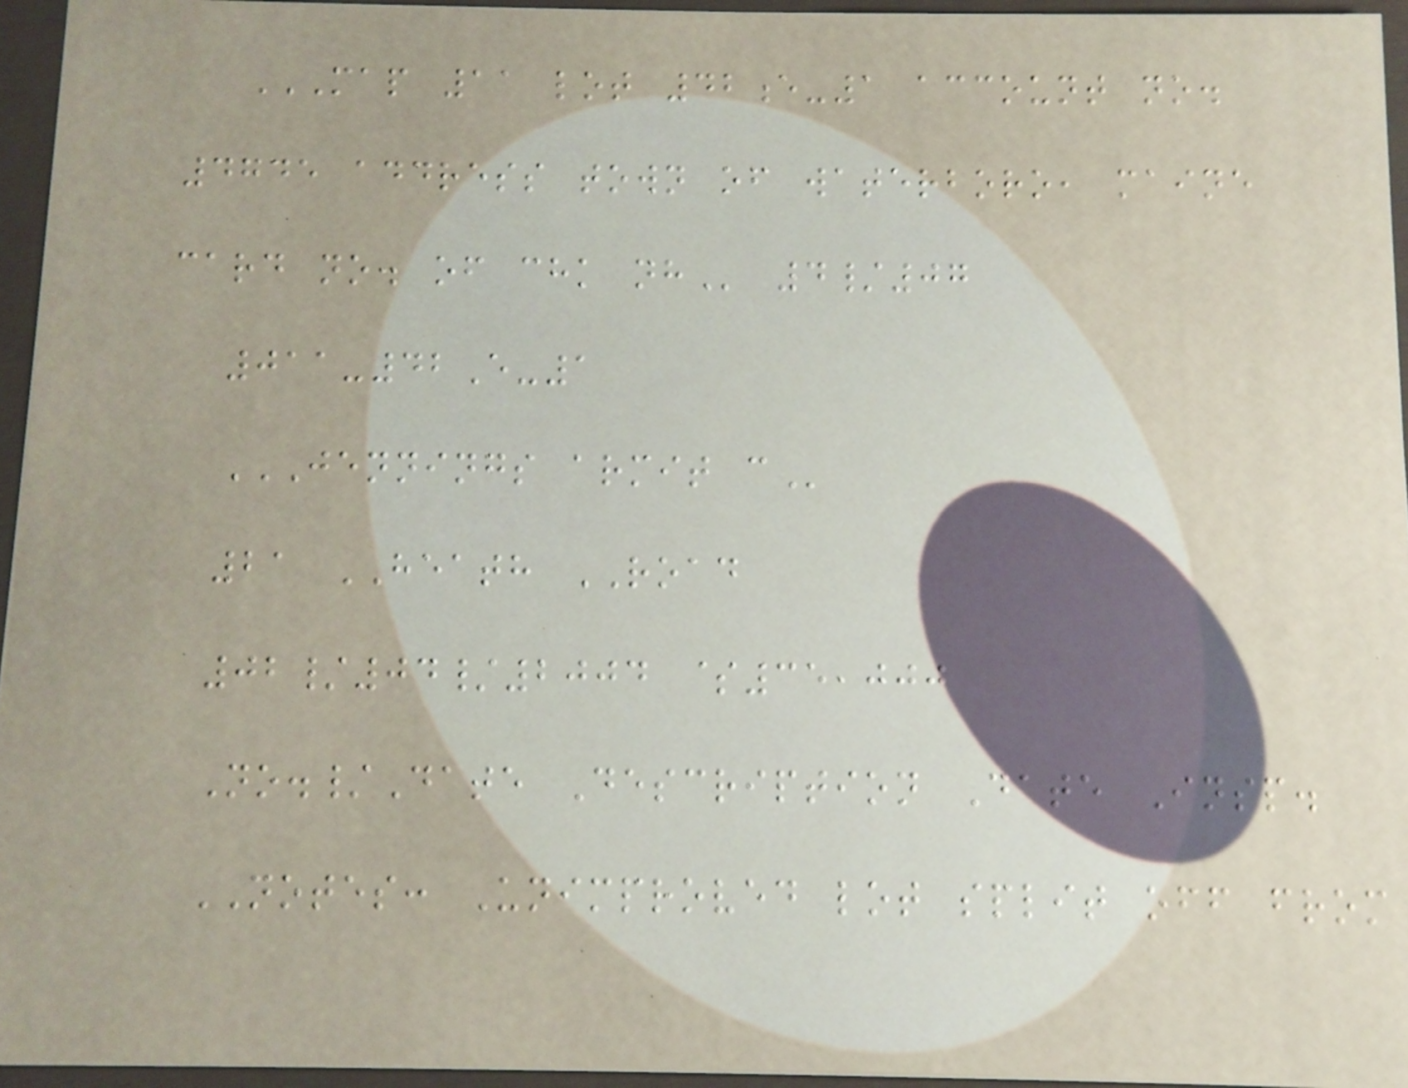MAP 11 LOT 42E-1 ACCOUNT NO.
4745 ADDRESS TOWN OF WATERBORO, MAINE
CARD NO. OF CHK NH 4/07
011-42E-1
JENNINGS ARMIT C
21 HEATH ROAD
02/04/2004 $35,000
No./Date Description Date Insp.
NOTES: Unimproved lot split off from
